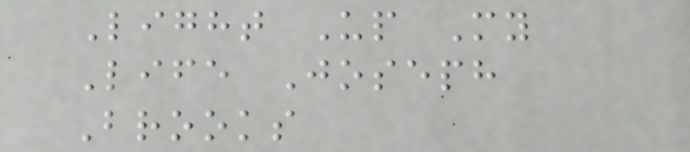Light Up My
Life Joseph
Brooks
